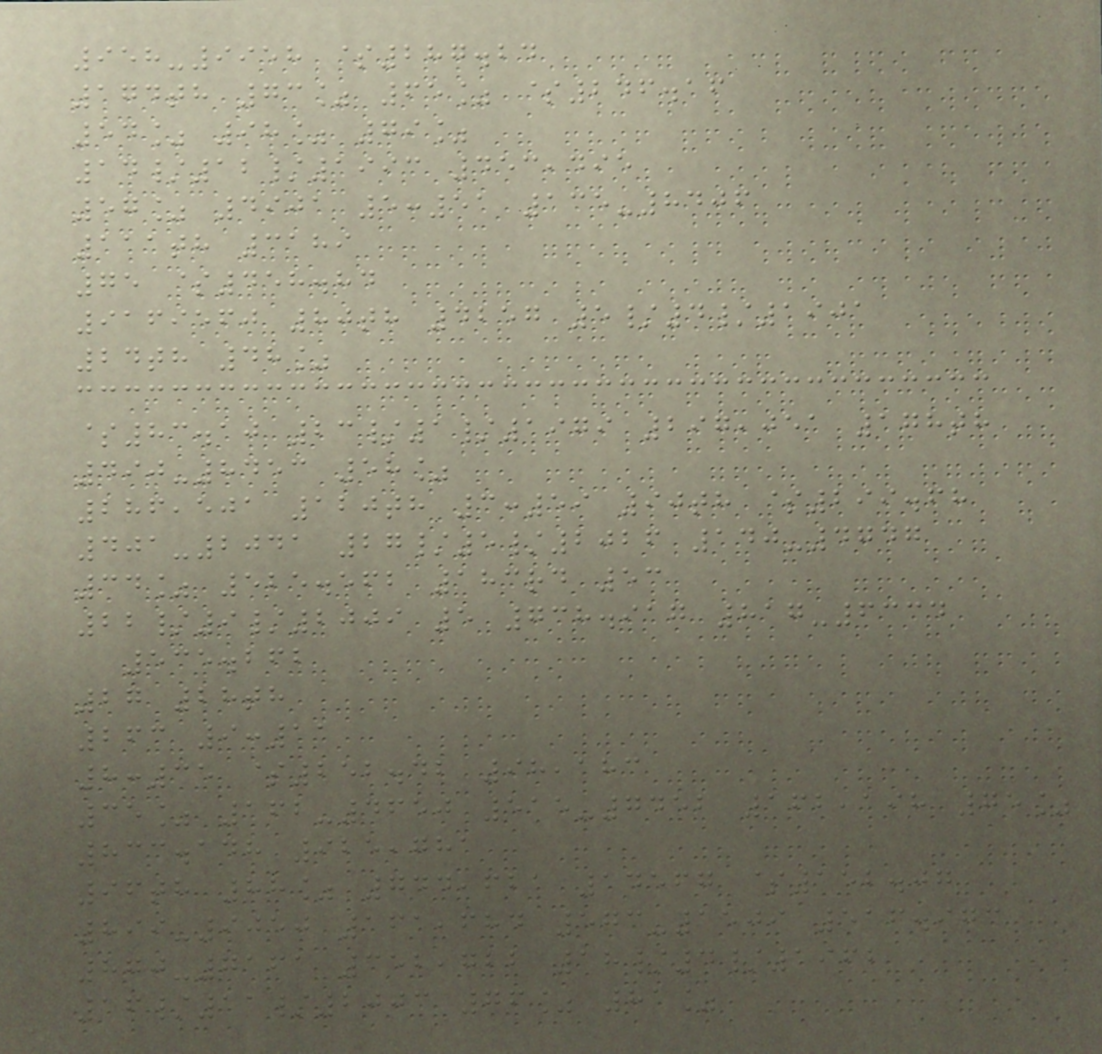958-9958 $287.24
174th 73% 65% $246.16
54% 98% 79%
14/12/1993 453,495
57% 4901 5:51 135-8406
111th 3189
75 $458.84
9169560 80th 4257 5/4/1901
24th 48%
$83.10 23/1/1979 297,051 178th
490-8453 58%
286,501 120th 3:59 90th $299.68
401-2041 27/5/2026 140-4747
34% 525.562 183rd 53
22/9/2009 5 738.917 817-6334
535.262
27 28th
263 9:11
8:35 $252.42 98,183
35% 162-4650 515-7452 162,198 75%
833.148 925,781
96th 88% 744,621 14567 $152.07
899-9050 161,684 573-1509 516.973
870-7161 352,722 18/4/1962
16/11/2003 76% 81%
